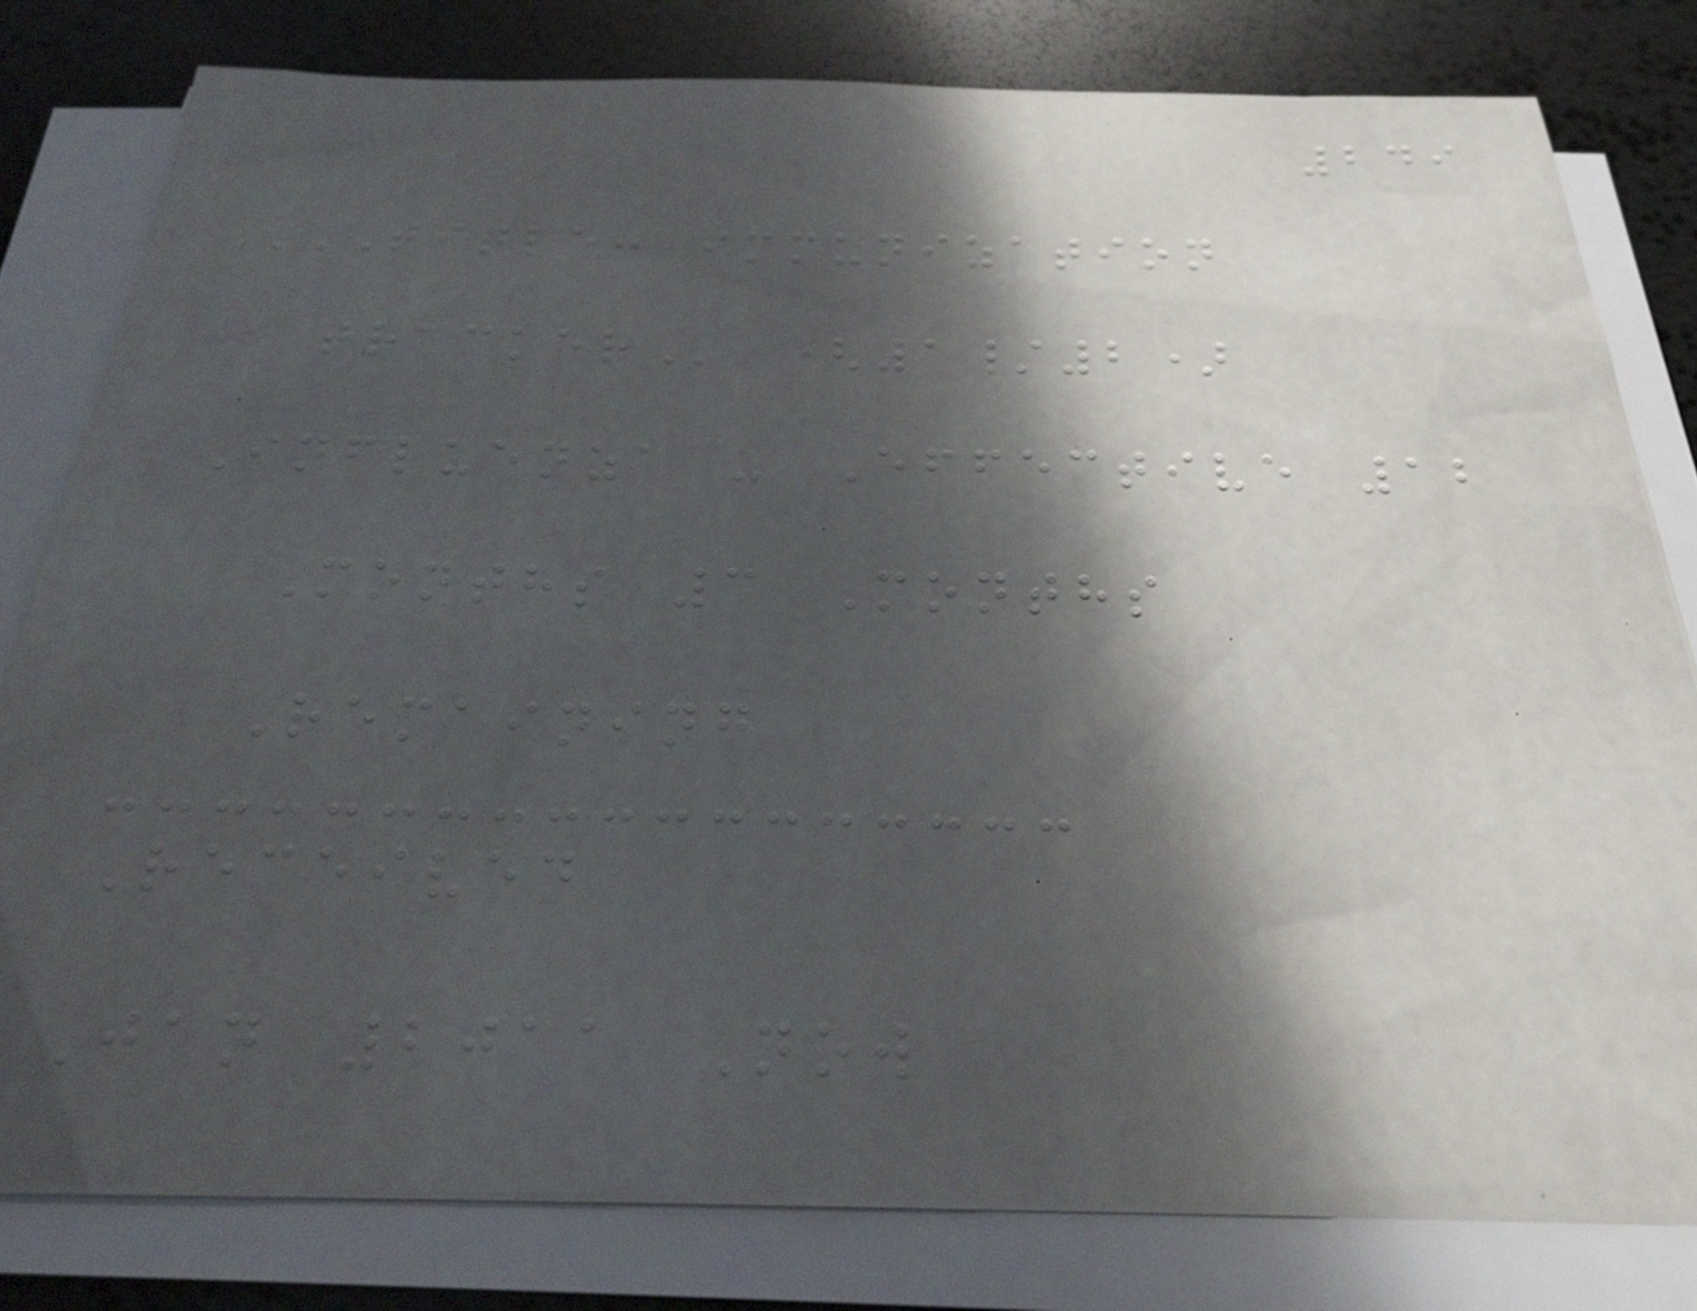249
TITLE: IMMUNIZATION
TRACKER (1/2)
Influenza - Effective 12
Months 3 Months
Remaining
Received
Jan 2011 Now
